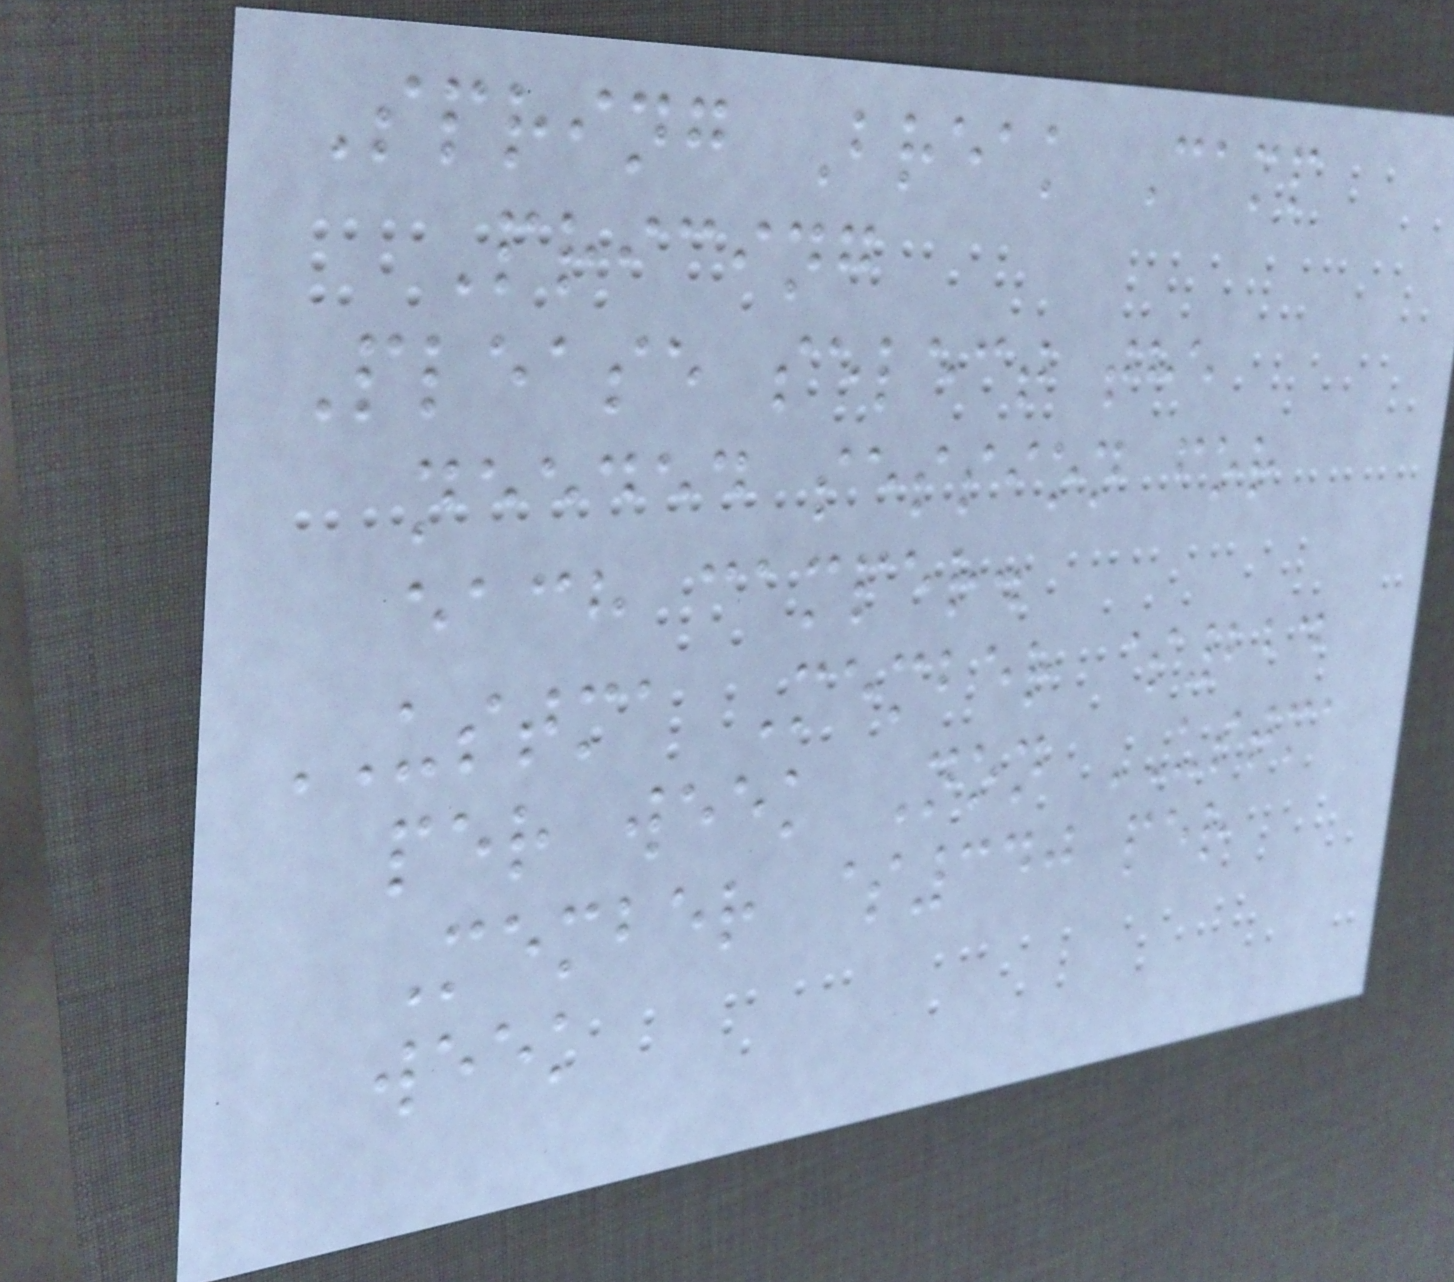Spring Break Camp
Pricing
Please select the
needed session for
each camper.
USTMA Member $224
per week Non USTMA
Member $340 per
week
